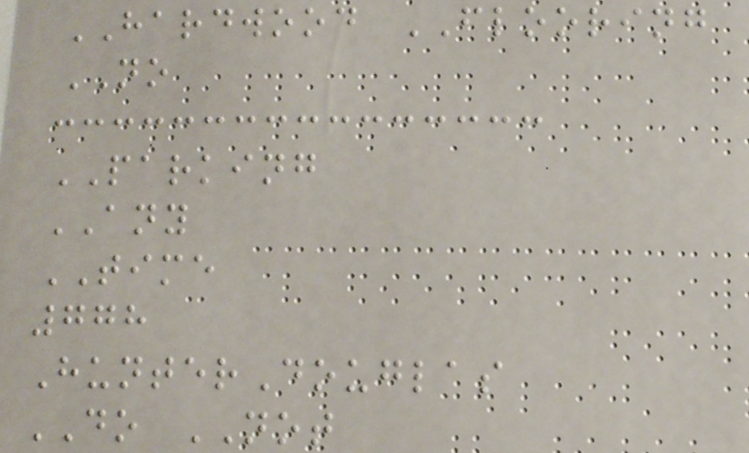HARDWOOD FLOORING
NO
PARKING
ANY
TIME
778
HunterDouglas
DO NOT
